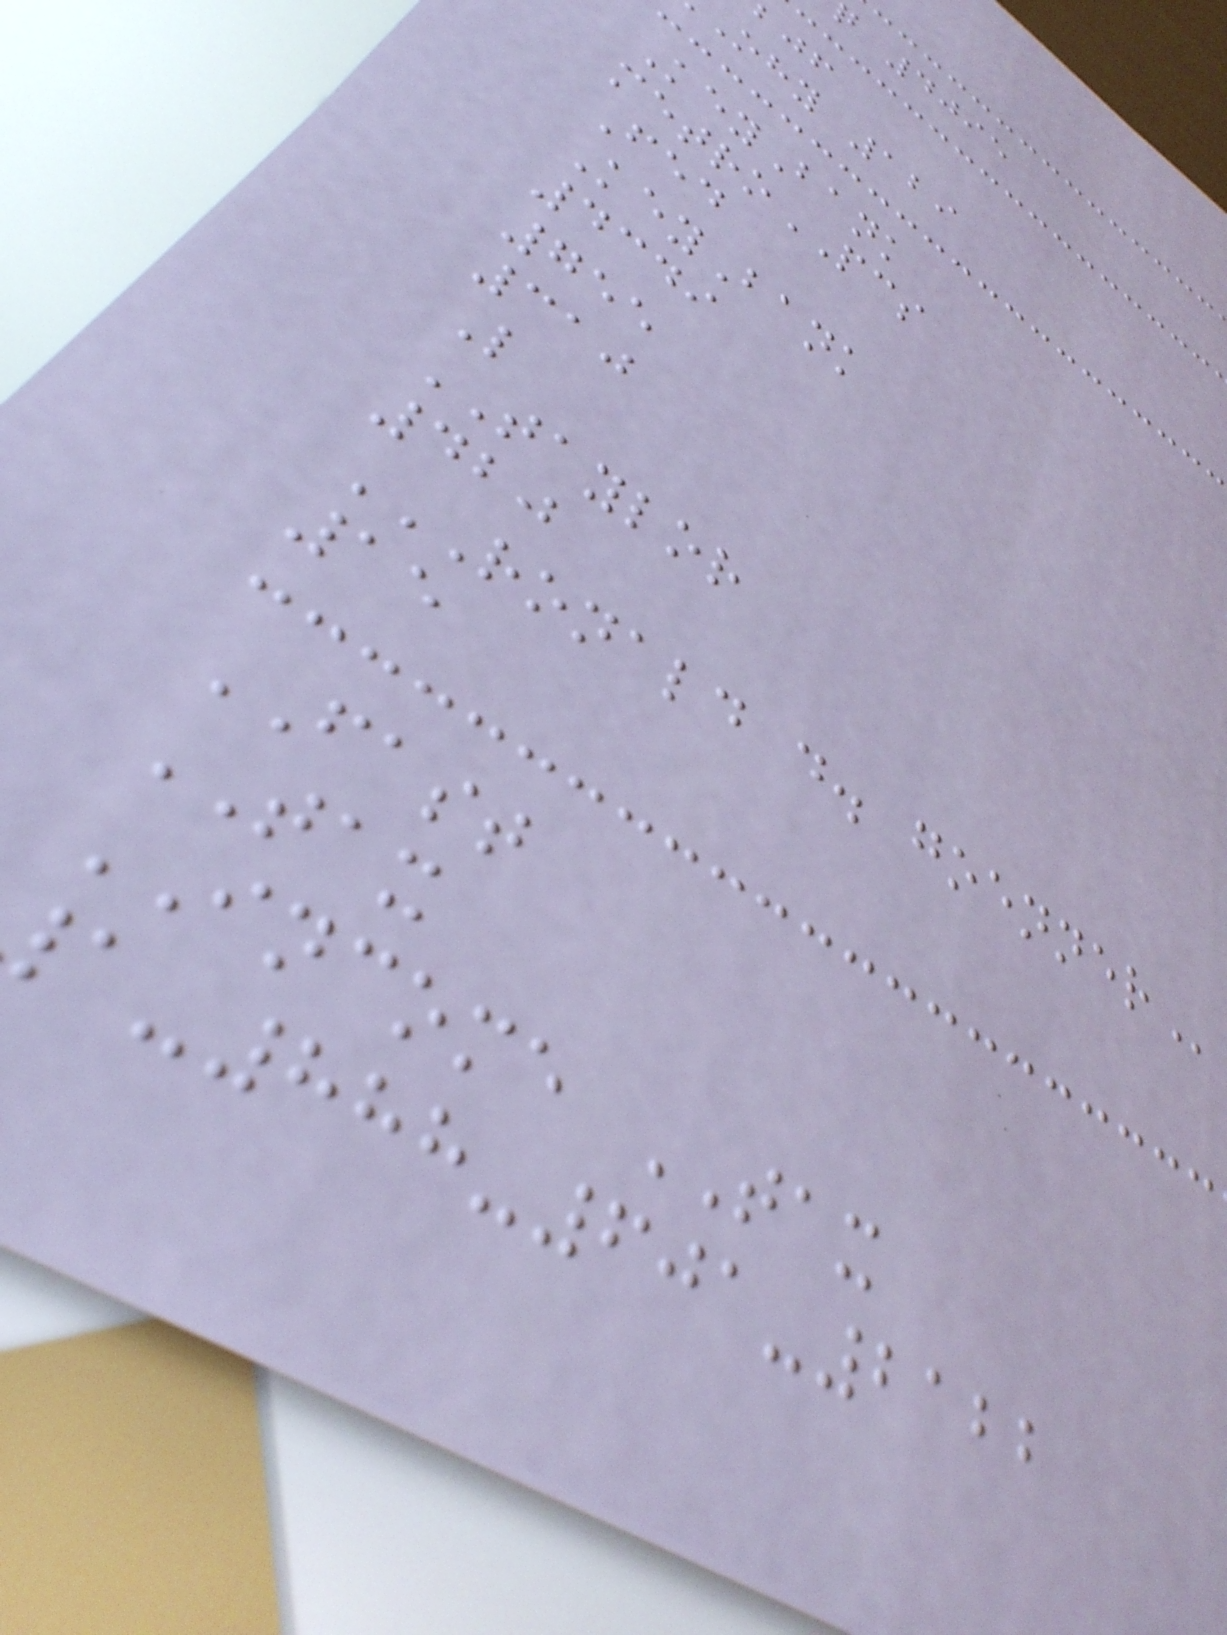q 4095
ohy 129
KeyBank
metroPCS
Fed
KeyBank
4349
755
310
L
TAYLOR
420
RONALD D. GOENNER
15
FAST
TAX
INCOME TAX
-888-601-2122
